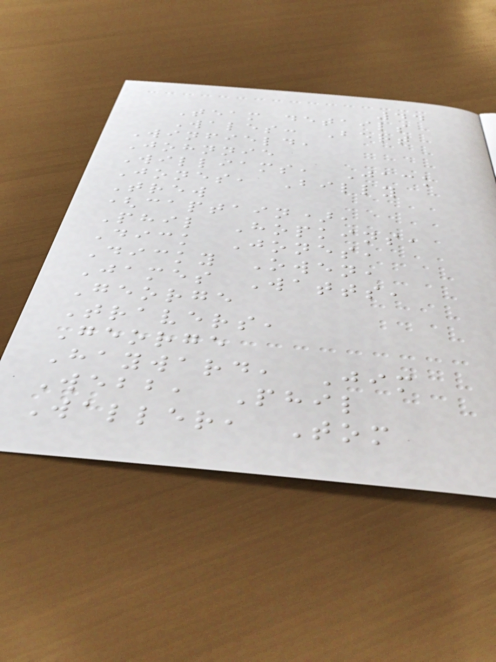44
Team details
Wales: Bert
Winfield,
Johnnie
Williams, Jack
Jones, Billy
Trew
(captain),
Phil Hopkins,
Dick Jones,
Dicky Owen,
James Watts,
George
Travers,
George
Hayward, Jim
Webb, Phil
Waller, Tom
